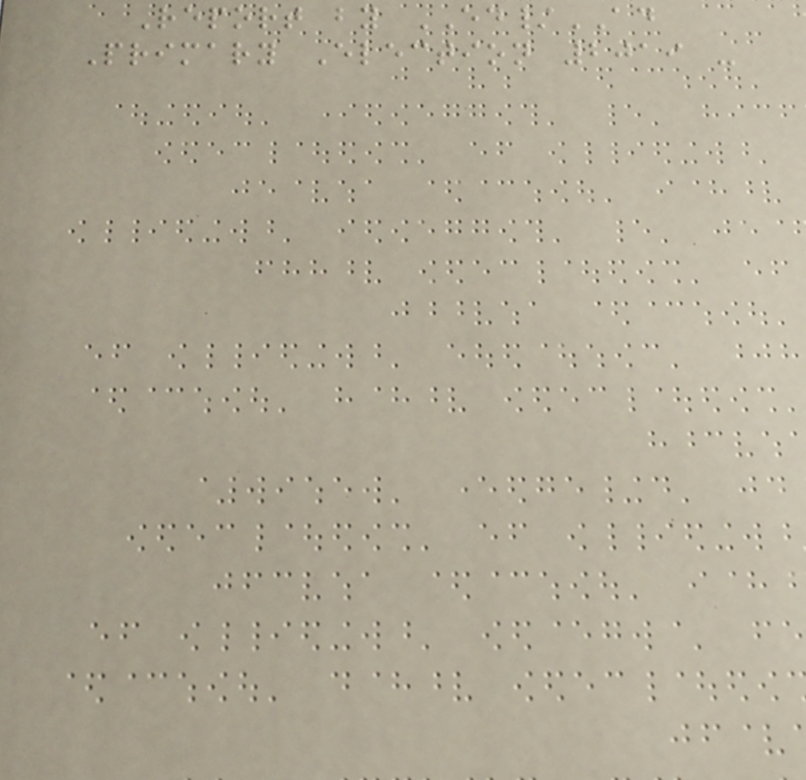Report by ED/AD
Primary Election 2019 -
